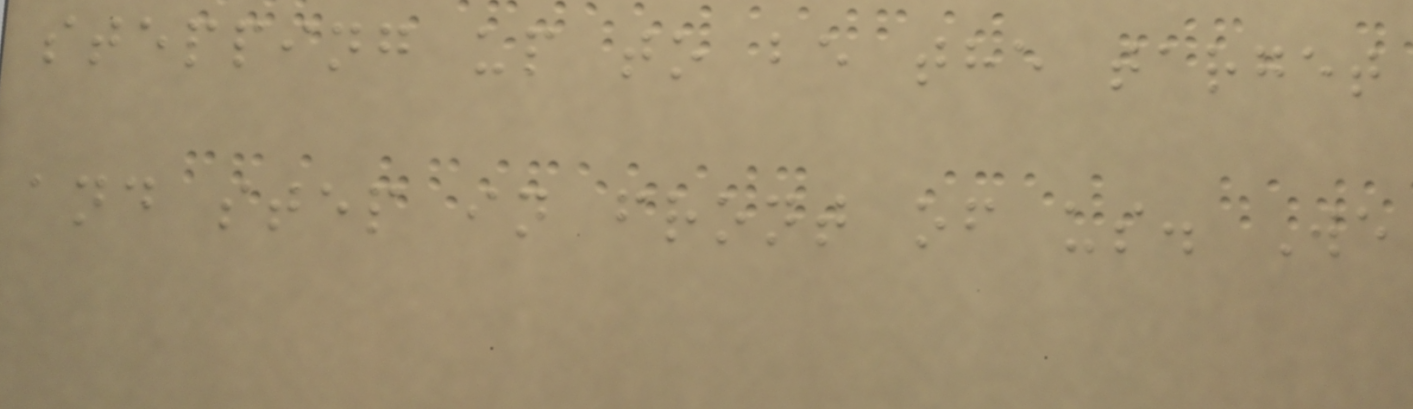stepping up to be the target
and step in front of us. We
